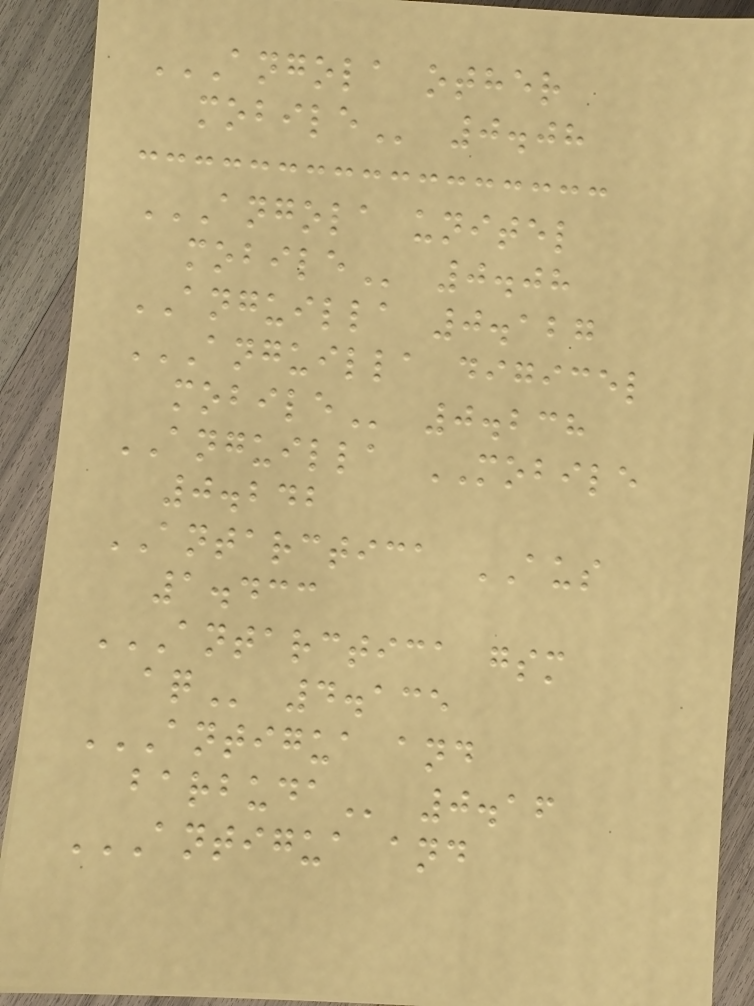ANGOLA OTHER
MOBILE 0.08
ANGOLA UNITEL
MOBILE 0.08
ANGUILLA 0.127
ANGUILLA DIGICEL
MOBILE 0.238
ANGUILLA MOBILE
0.242
ANTARCTICA AUS
1.433
ANTARCTICA GSM
AQ 4.135
ANTIGUA AND
BARBUDA 0.16
ANTIGUA AND
